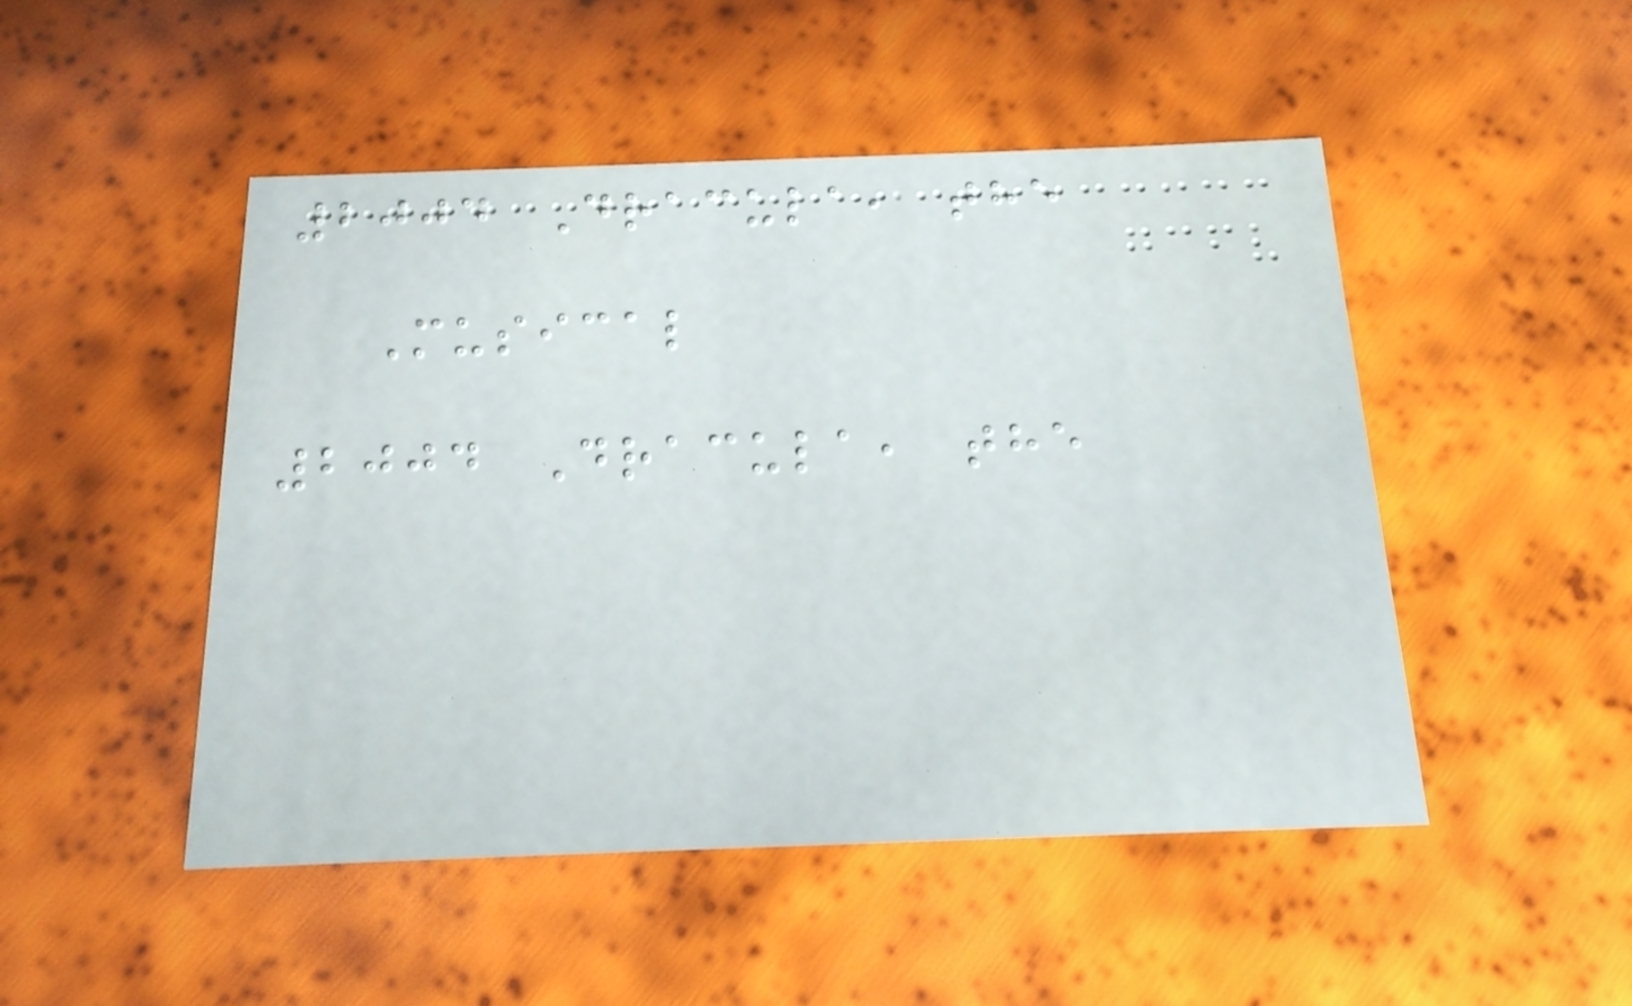2004 Dracula, the
Musical
2004 Dracula, the
